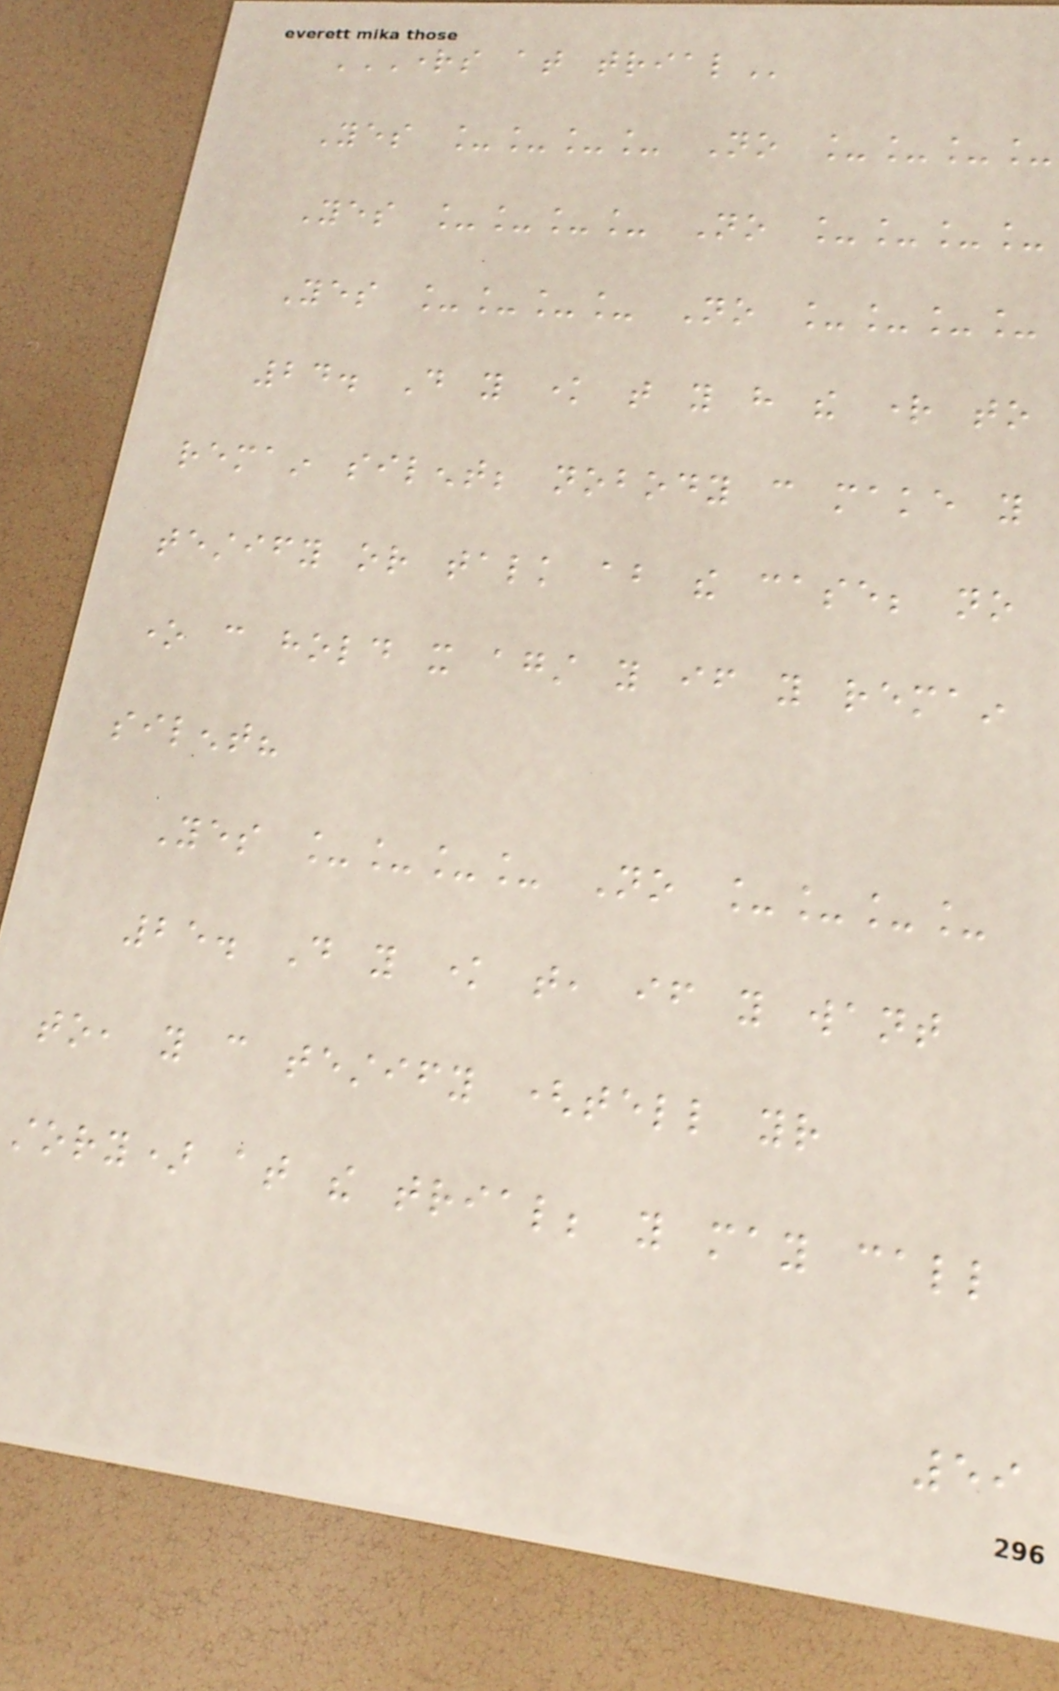RIGHTS AT TRIAL
Yes ____ No ____
Yes ____ No ____
Yes ____ No ____
24. Do you know that you have the right to
remain silent; nobody can make you
testify or talk about the case; no
one can hold it against you if you remain
silent?
Yes ____ No ____
25. Do you know that, if you want
to, you can testify (tell your
story) at the trial; you may call
59
